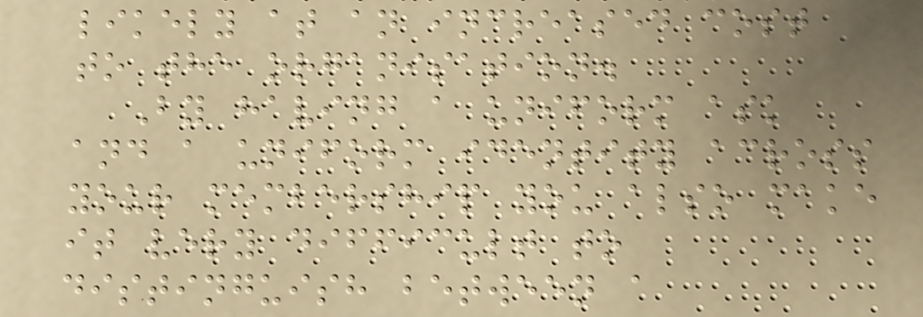likely at an increased cost
to the organisation.
By having a uniform ask
and a uniform identity across
your membership you also make
it very difficult to
distinguish between a
